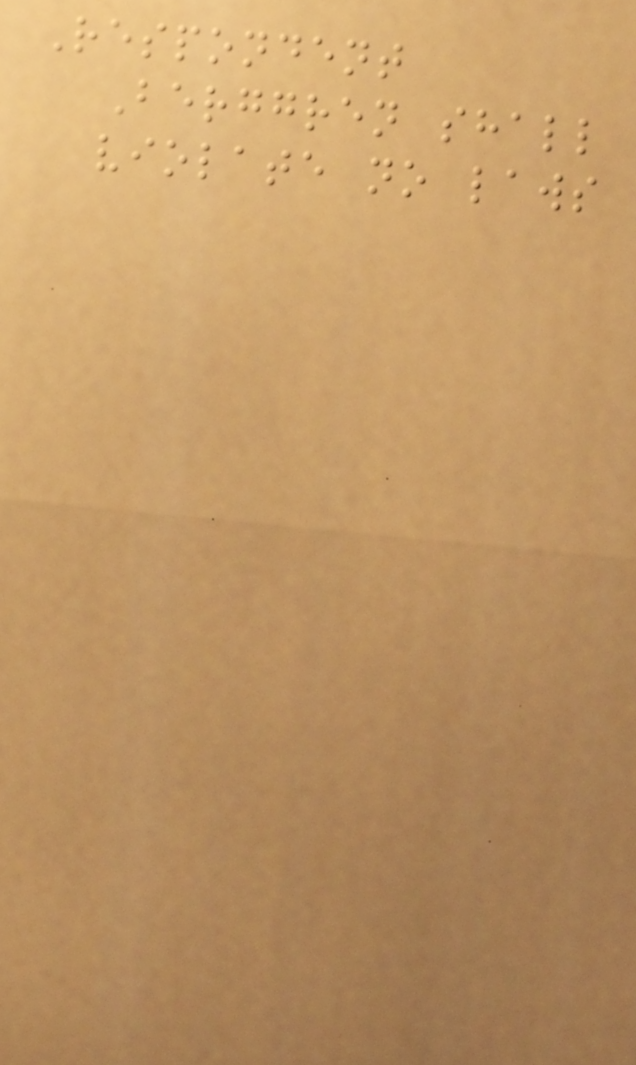Respondent
Berggren shall
violate no laws
